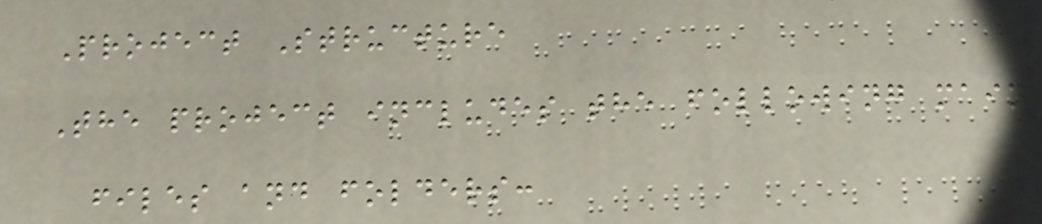Project Structure
The project includes the following main
files and folders:
